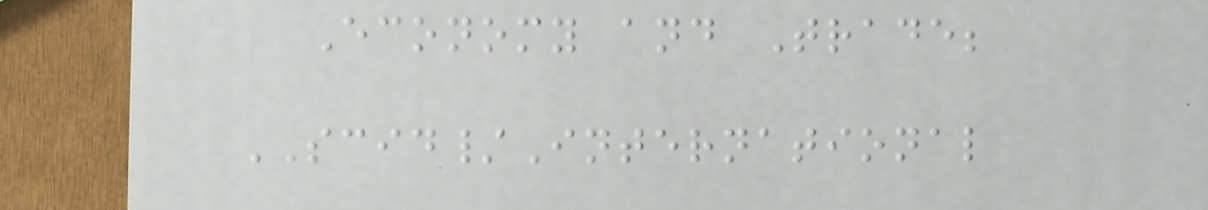Economy and Trade;
SCID/International
